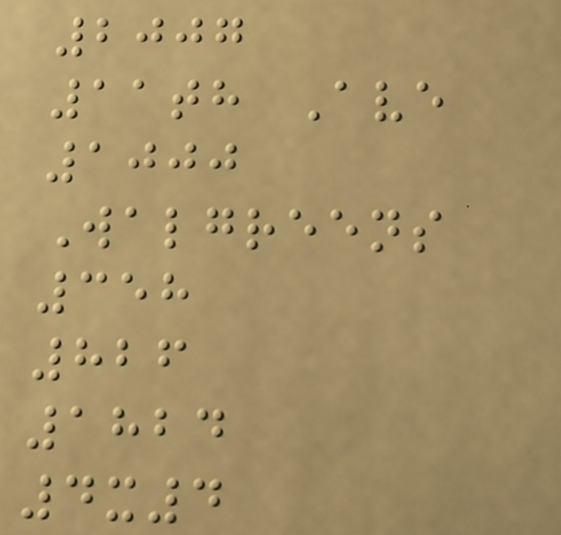2007
11th Ave
1000
Walgreens
358
826
1824
4x4
